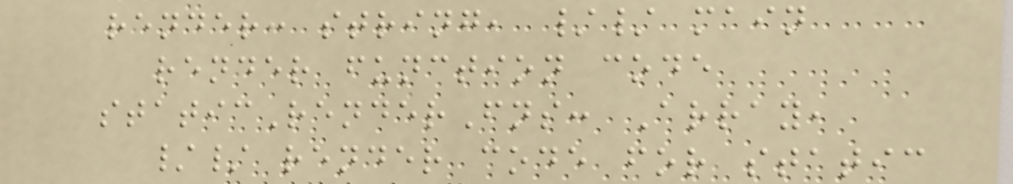render: string, // main
render function code
staticRenderFns: Array,
// render code for static
